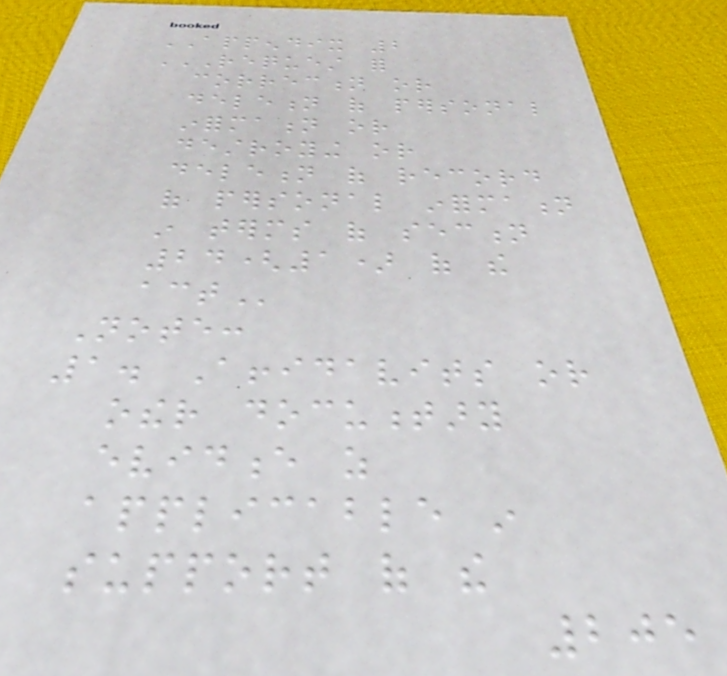APPENDIX 2
REQUEST FOR
CORRECTION OR
DELETION OF PERSONAL
INFORMATION OR
DESTROYING OR
DELETION OF RECORD
OF PERSONAL INFORMATION
IN TERMS OF SECTION
24(1) OF THE
ACT
Note:
1. Affidavits or
other documentary
evidence as
applicable in
support of the
205
